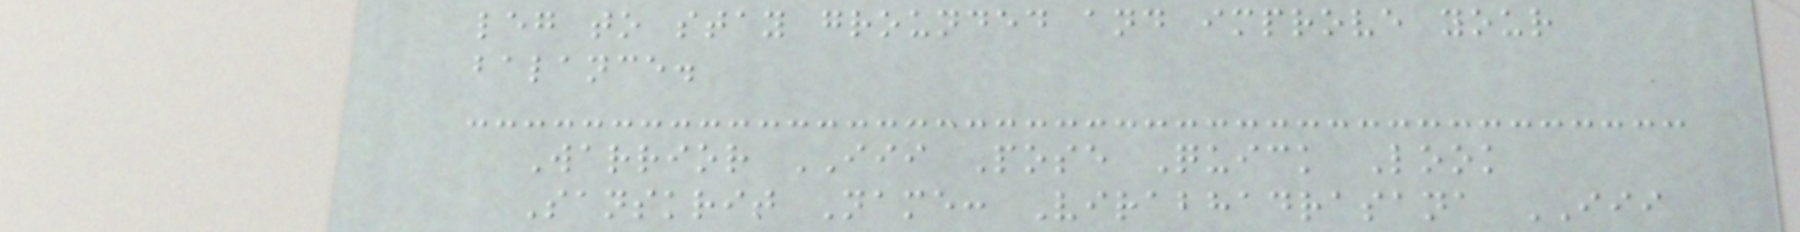leg to stay grounded and improve your
balance.
Warrior III Pose Quick Look
Sanskrit Name: Virabhadrasana III
